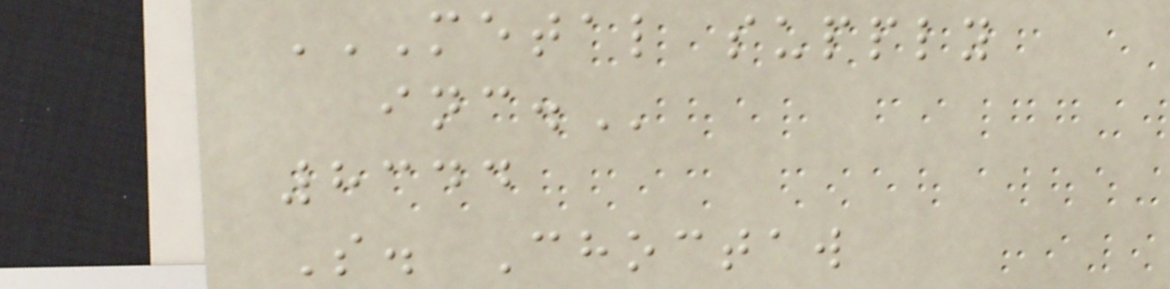METAL SUPPLY
INC.
8344
S. Choctaw
